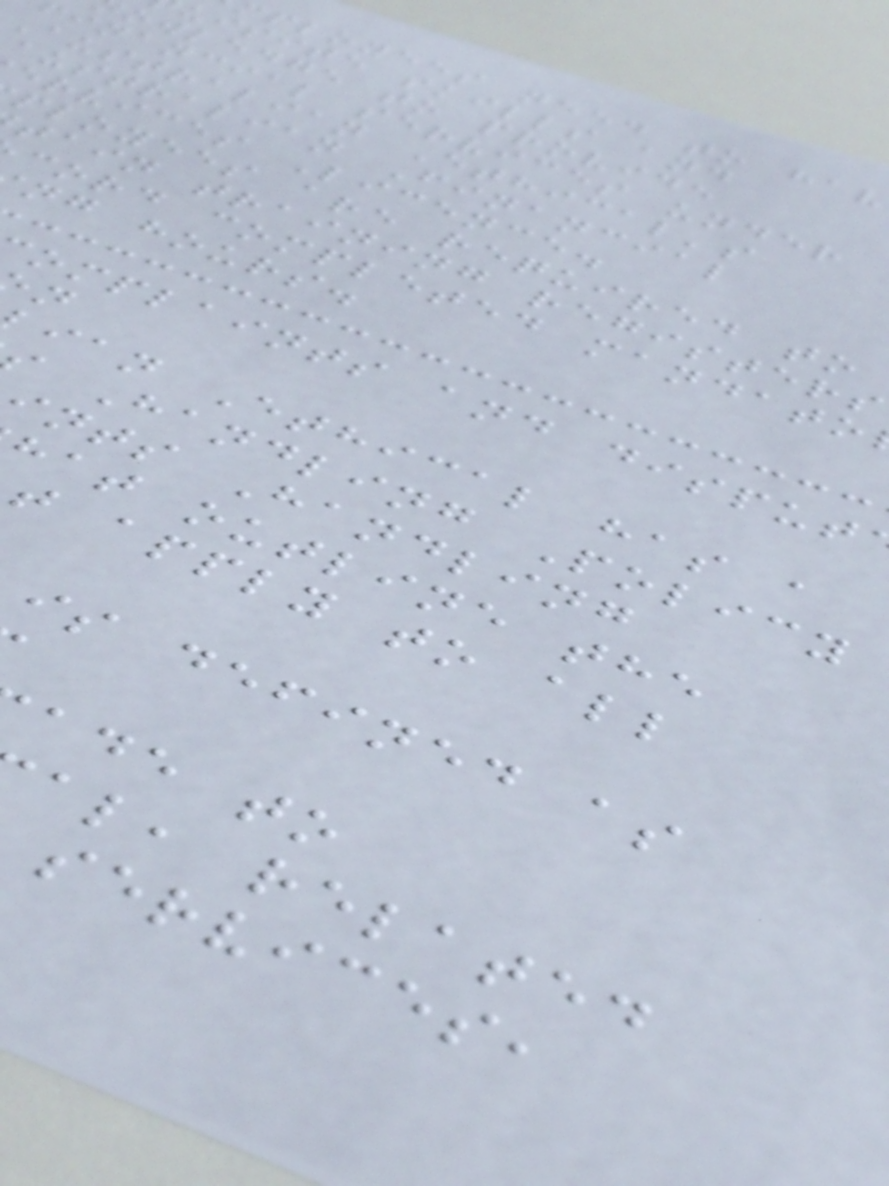mployees need to hav
uisite skills and
owledge to provide
financial services under
Australian Ethical's
australian Financial
ervices Licence.
ployees are required to
tain training registers
cord completed mandato
ng hours.
omplaints and disput
ian Ethical has a
Handling Policy
ints Handling
hat outline the
t apply to all
is defined as
ade to
al, related
services,
